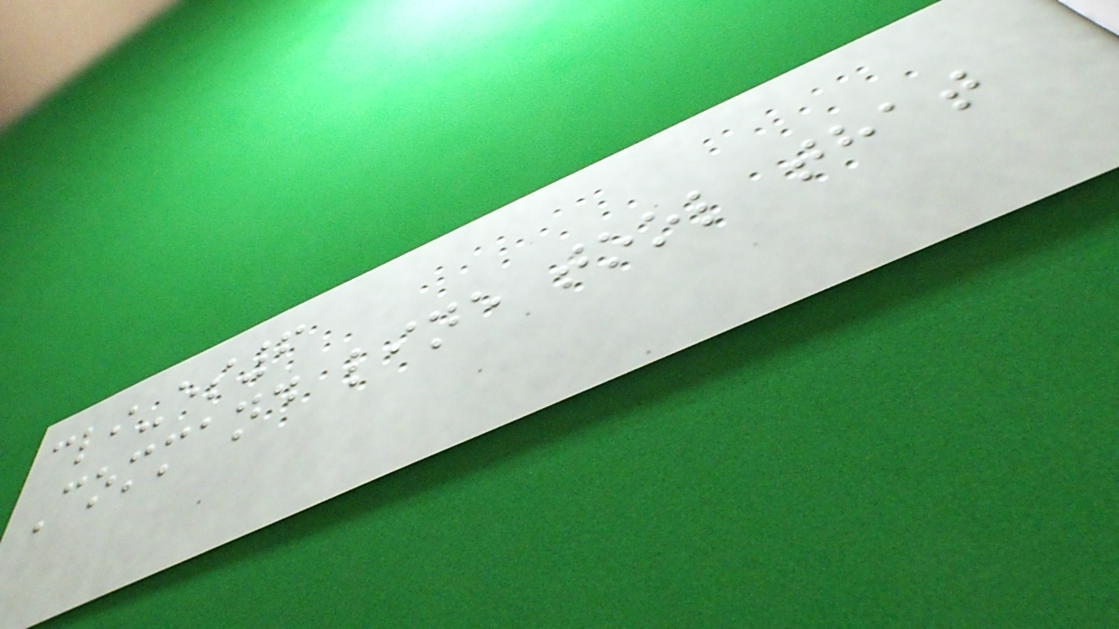cli-es6
Command line tool that
